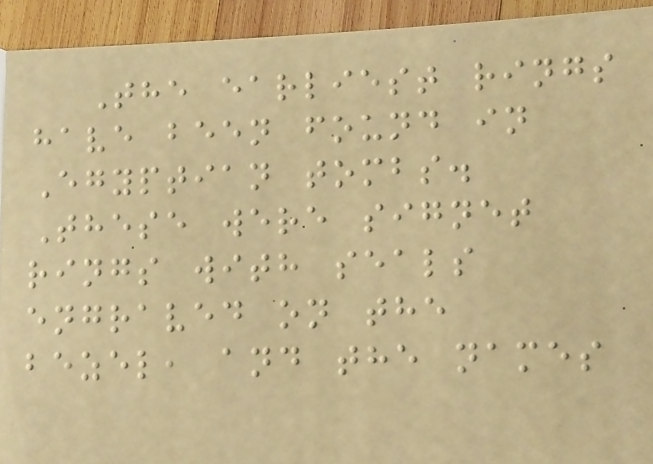The earliest rings
have been found in
Egyptian tombs.
These were signet
rings with seals
engraved on the
bezel, and the names
